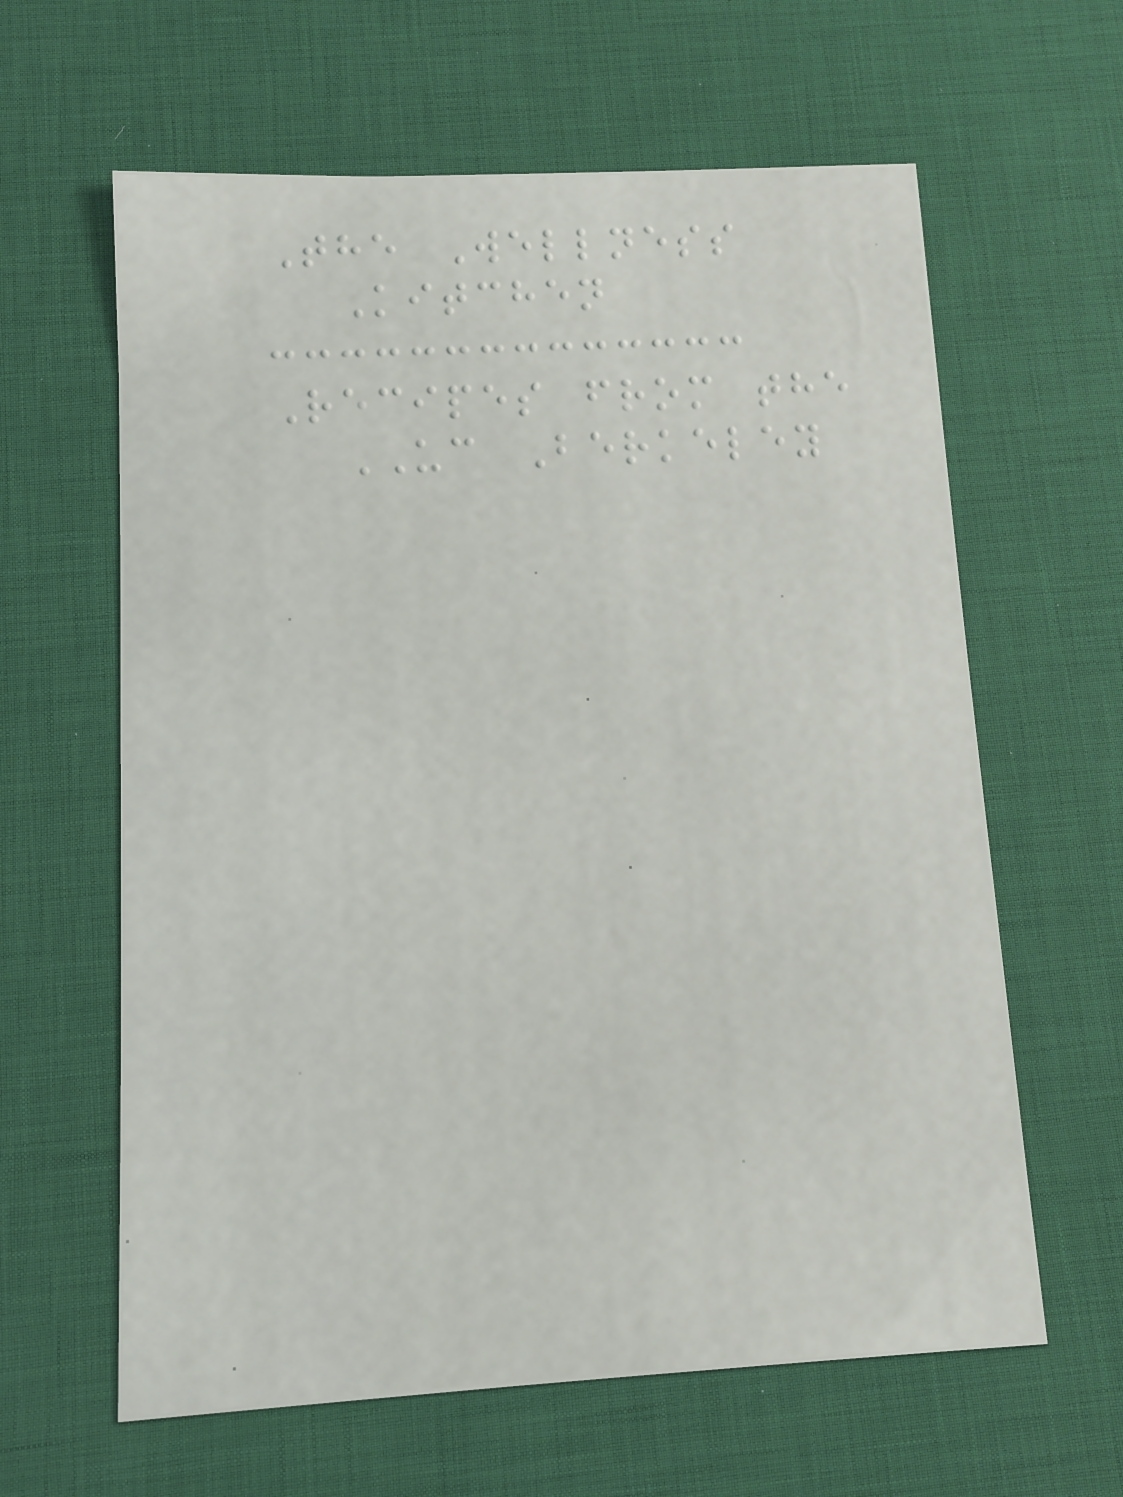The Wellness
Kitchen
Recipes from the
UC Berkeley
